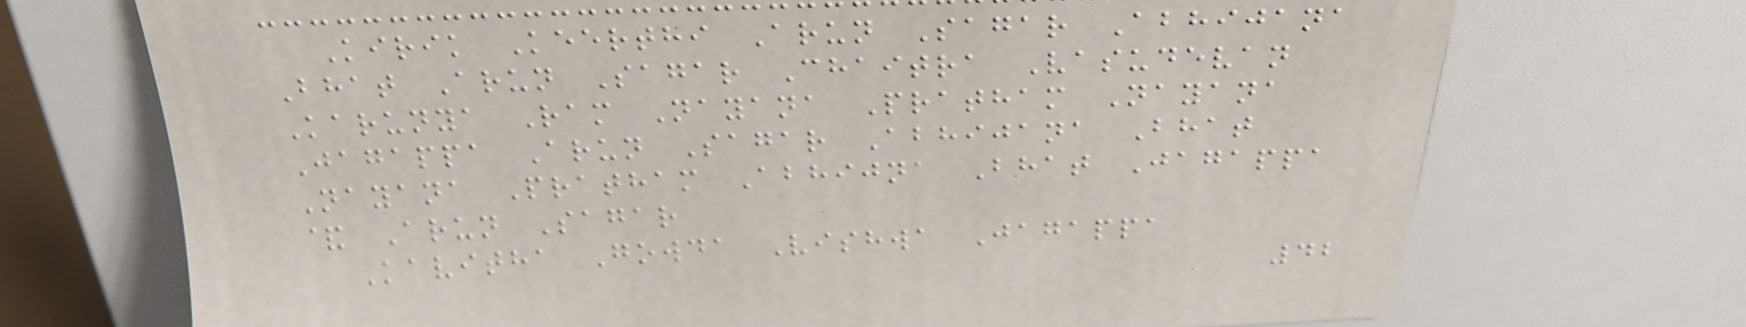Kirik Keerthi Arun Sagar Abhijana
Bhat Arun Sagar Chaitra Vasudevan
Karunya Ram Nayana Pratham Nayana
Jagappa Arun Sagar Abhijana Bhat
Nayana Pratham Abhijna Bhat Jagappa
& Arun Sagar
Kavitha Gowda Vishwa Jagappa
42
